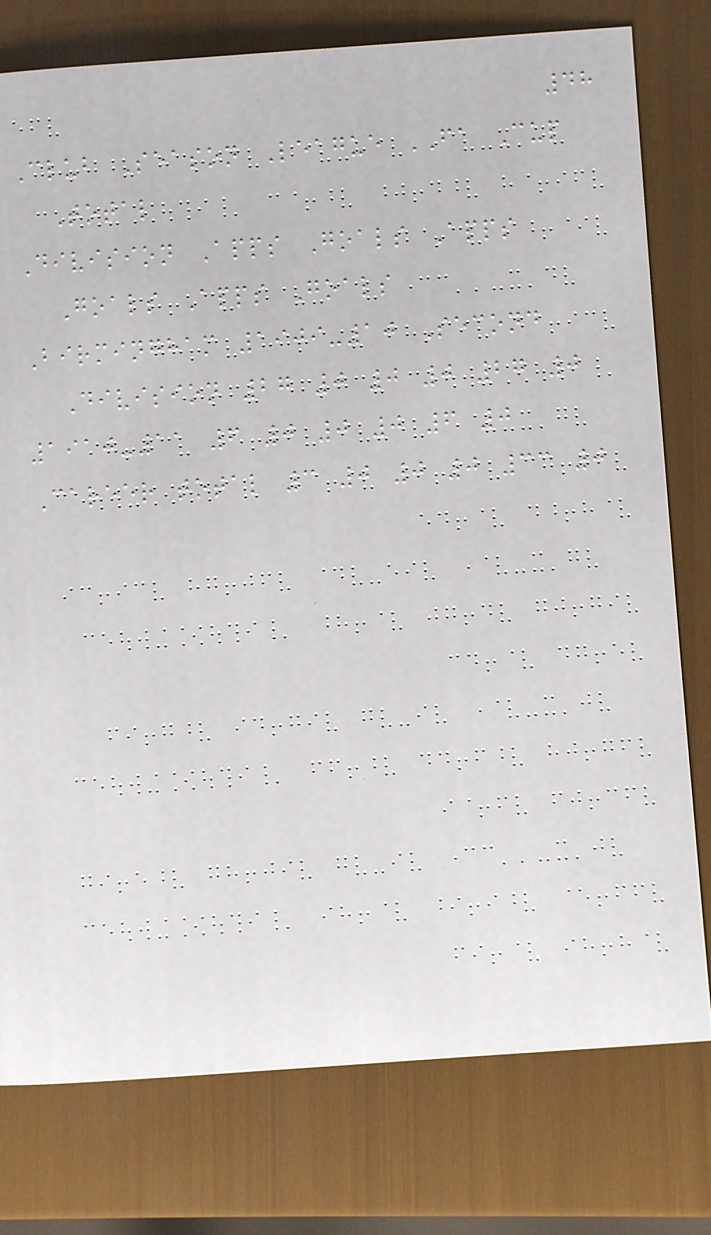48
Club Season League FA Cup
Total
Division Apps Goals Apps
Goals Apps Goals
Birmingham 1909-10 Second
Division 27 0 0 0 27 0
1910-11 6 0 0 0 6 0
Career total 3 0 0 0 33 0
